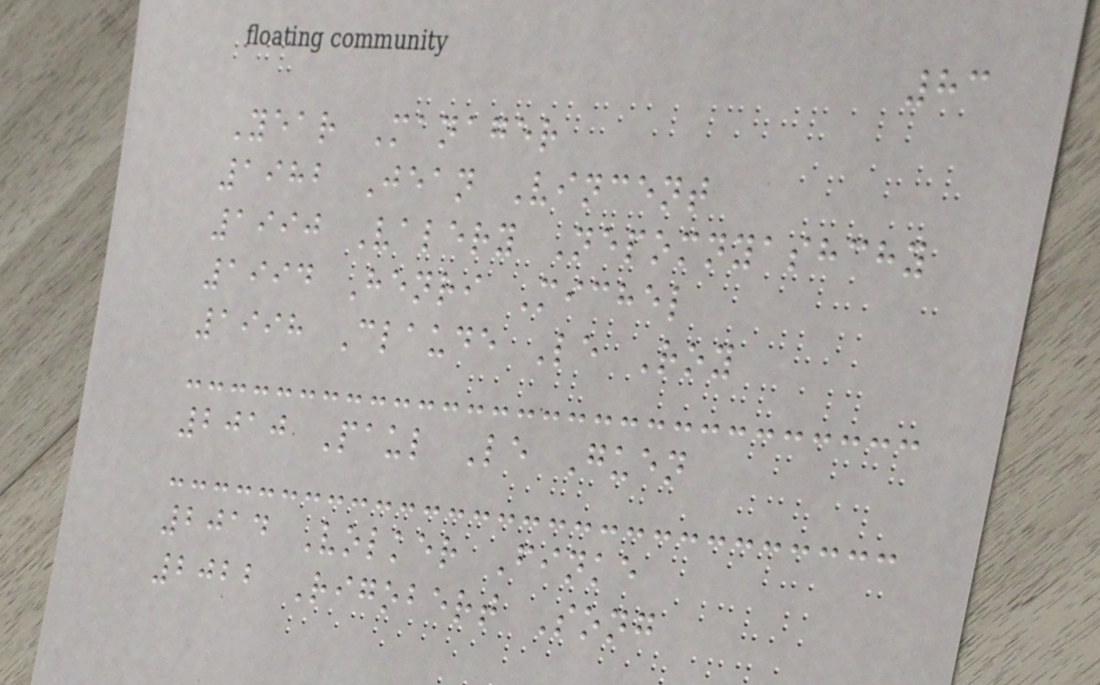83
Year Manager
1982 Jean Vincent
1990 Valery Nepomnyashchy
1994 Henri Michel
1998 Claude Le Roy
2010 Paul Le Guen
2014 Volker Finke
2022 Rigobert Song
